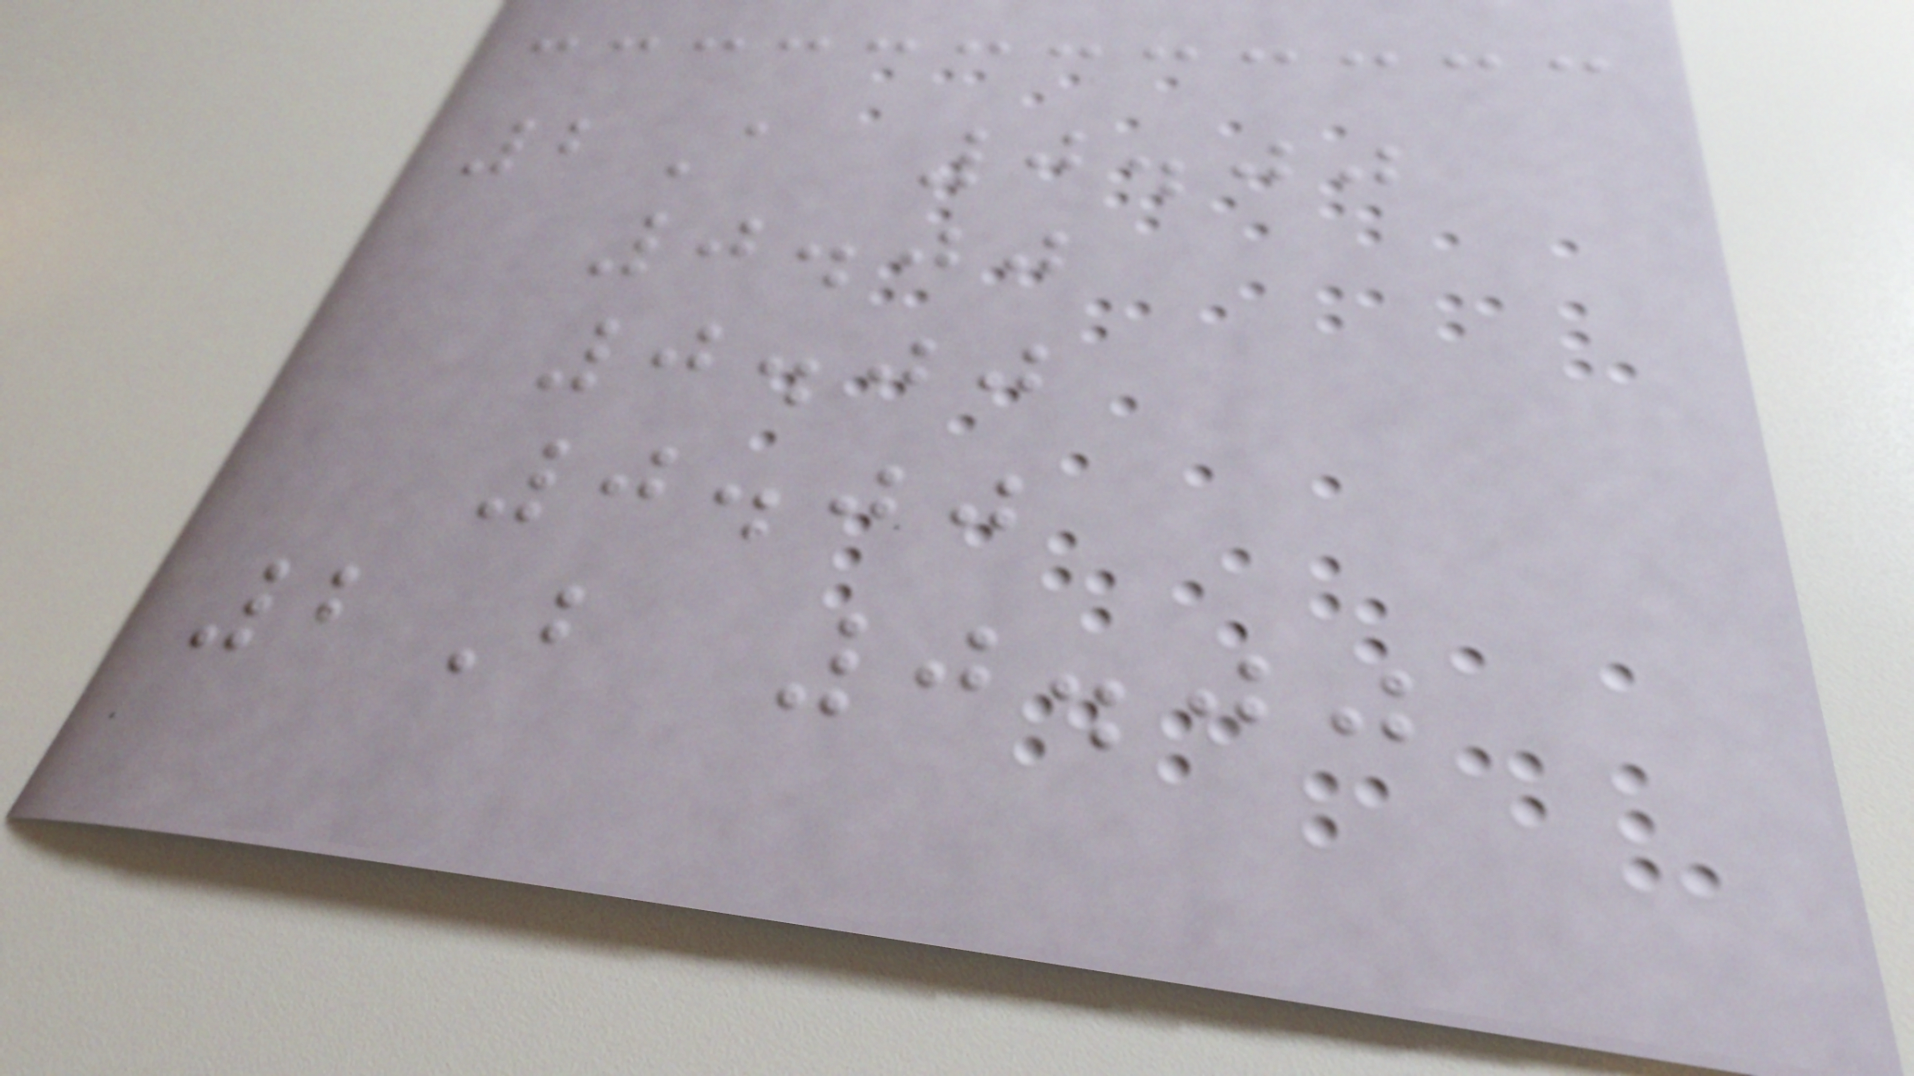2A 0.00
0.00
0.00
0.00
2B 0.00
